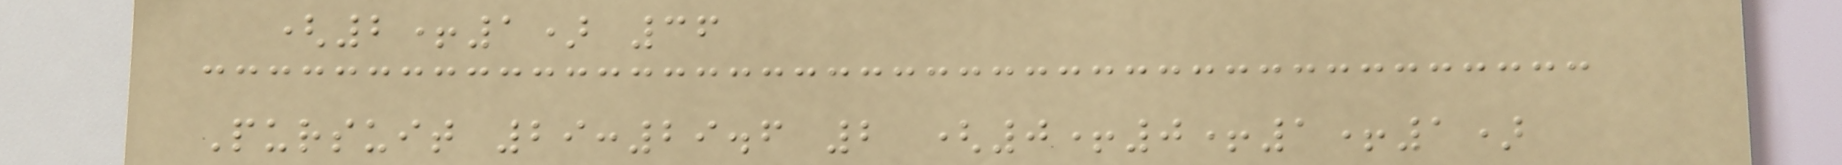(2+1) 36
Pursuit 29:29.6 2 (0+0+1+1)
